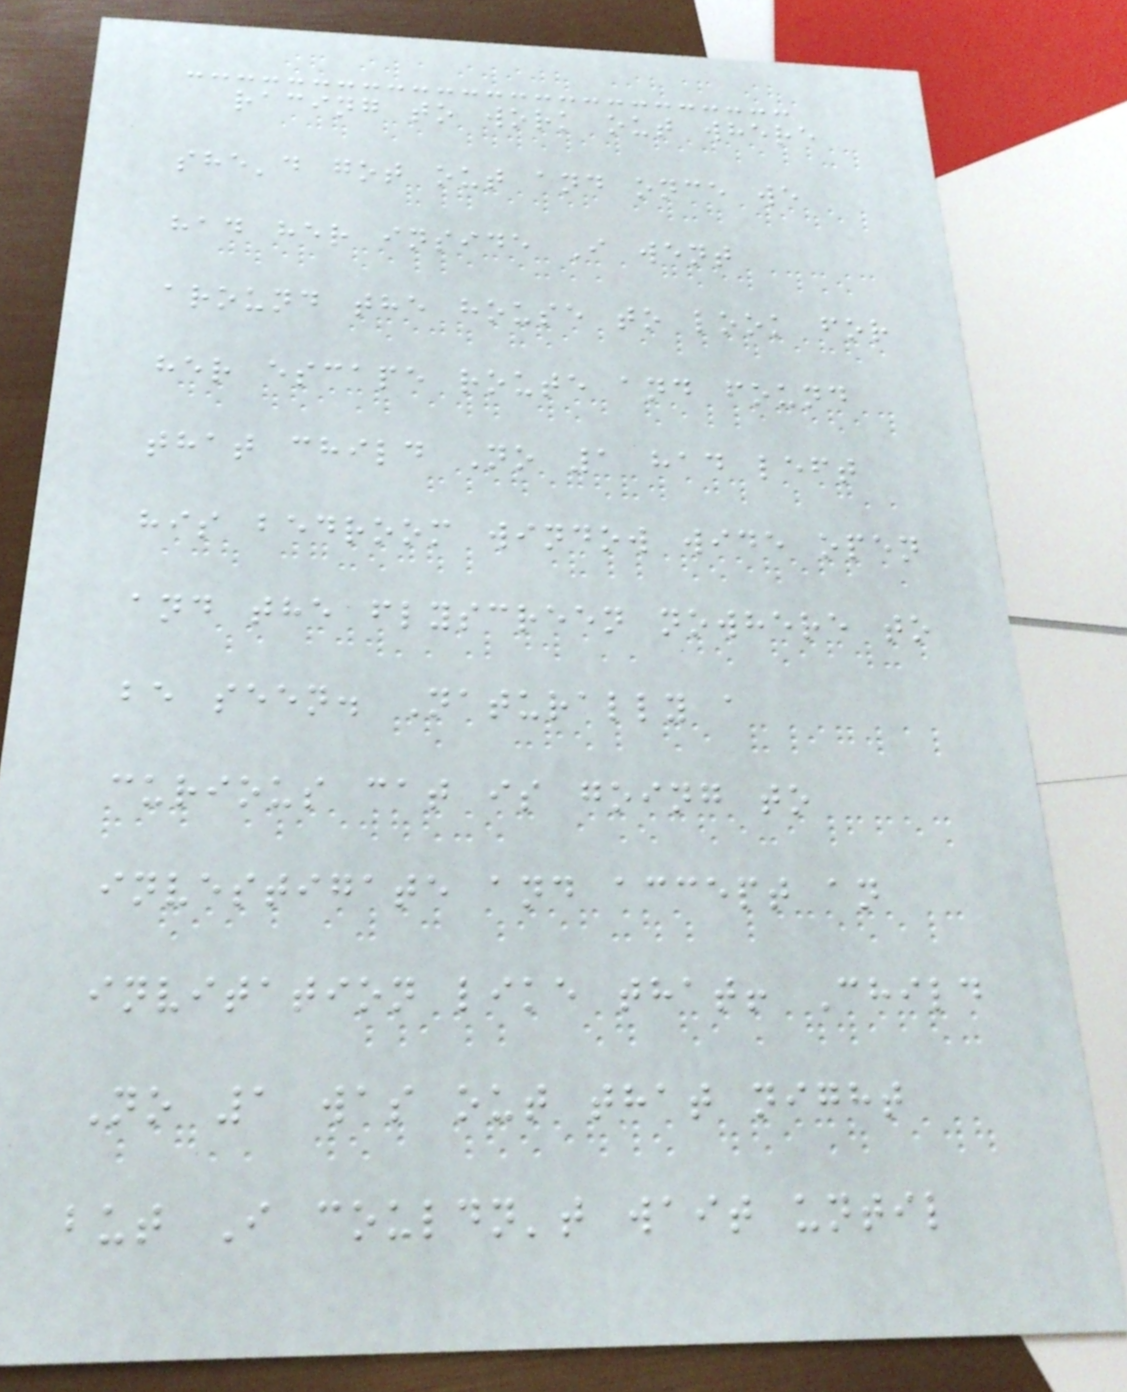racing to work out where
she'd got out and once we
had her inside I went
around the house to look for
her escape route and found
that child No 1 had left
his bedroom window wide open
and the flyscreen nowhere to
be seen. Naturally a
curious cat is going to
investigate and accept an
invitation like that! Child
No 1 was out that night
but I couldn't wait until
